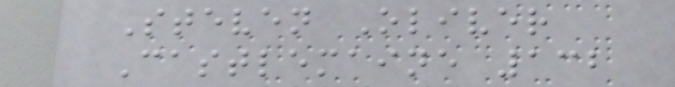Steven Oliver
Castlemaine 132
